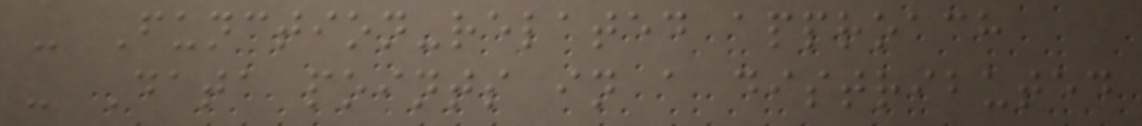- Function-related approach
- Data points in a distributed
